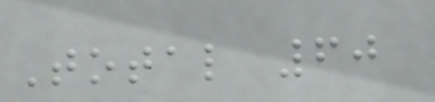Total 60
